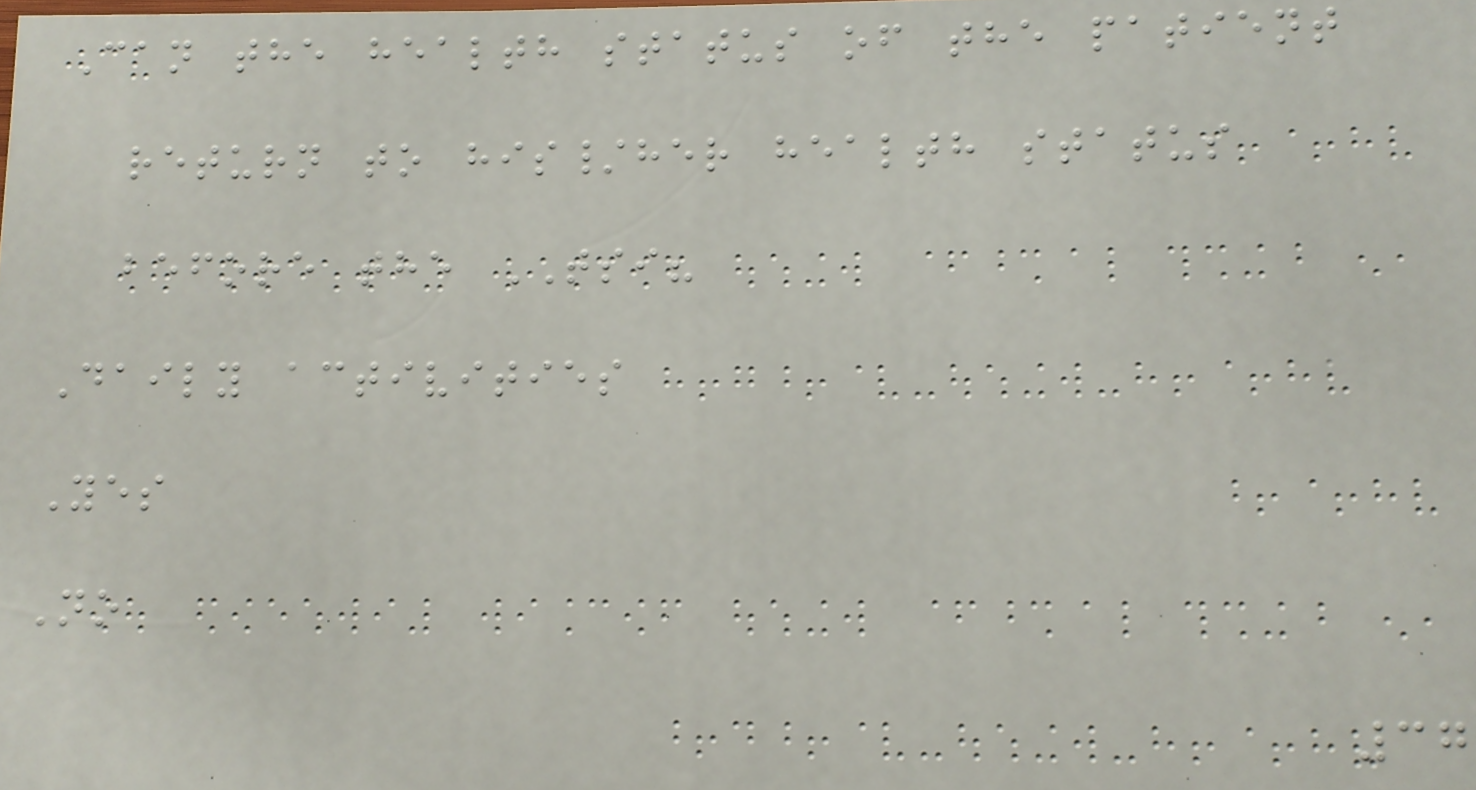Can the health status of the patient
return to his/her health status
before the TSI?
Daily activities
Yes
No
37
